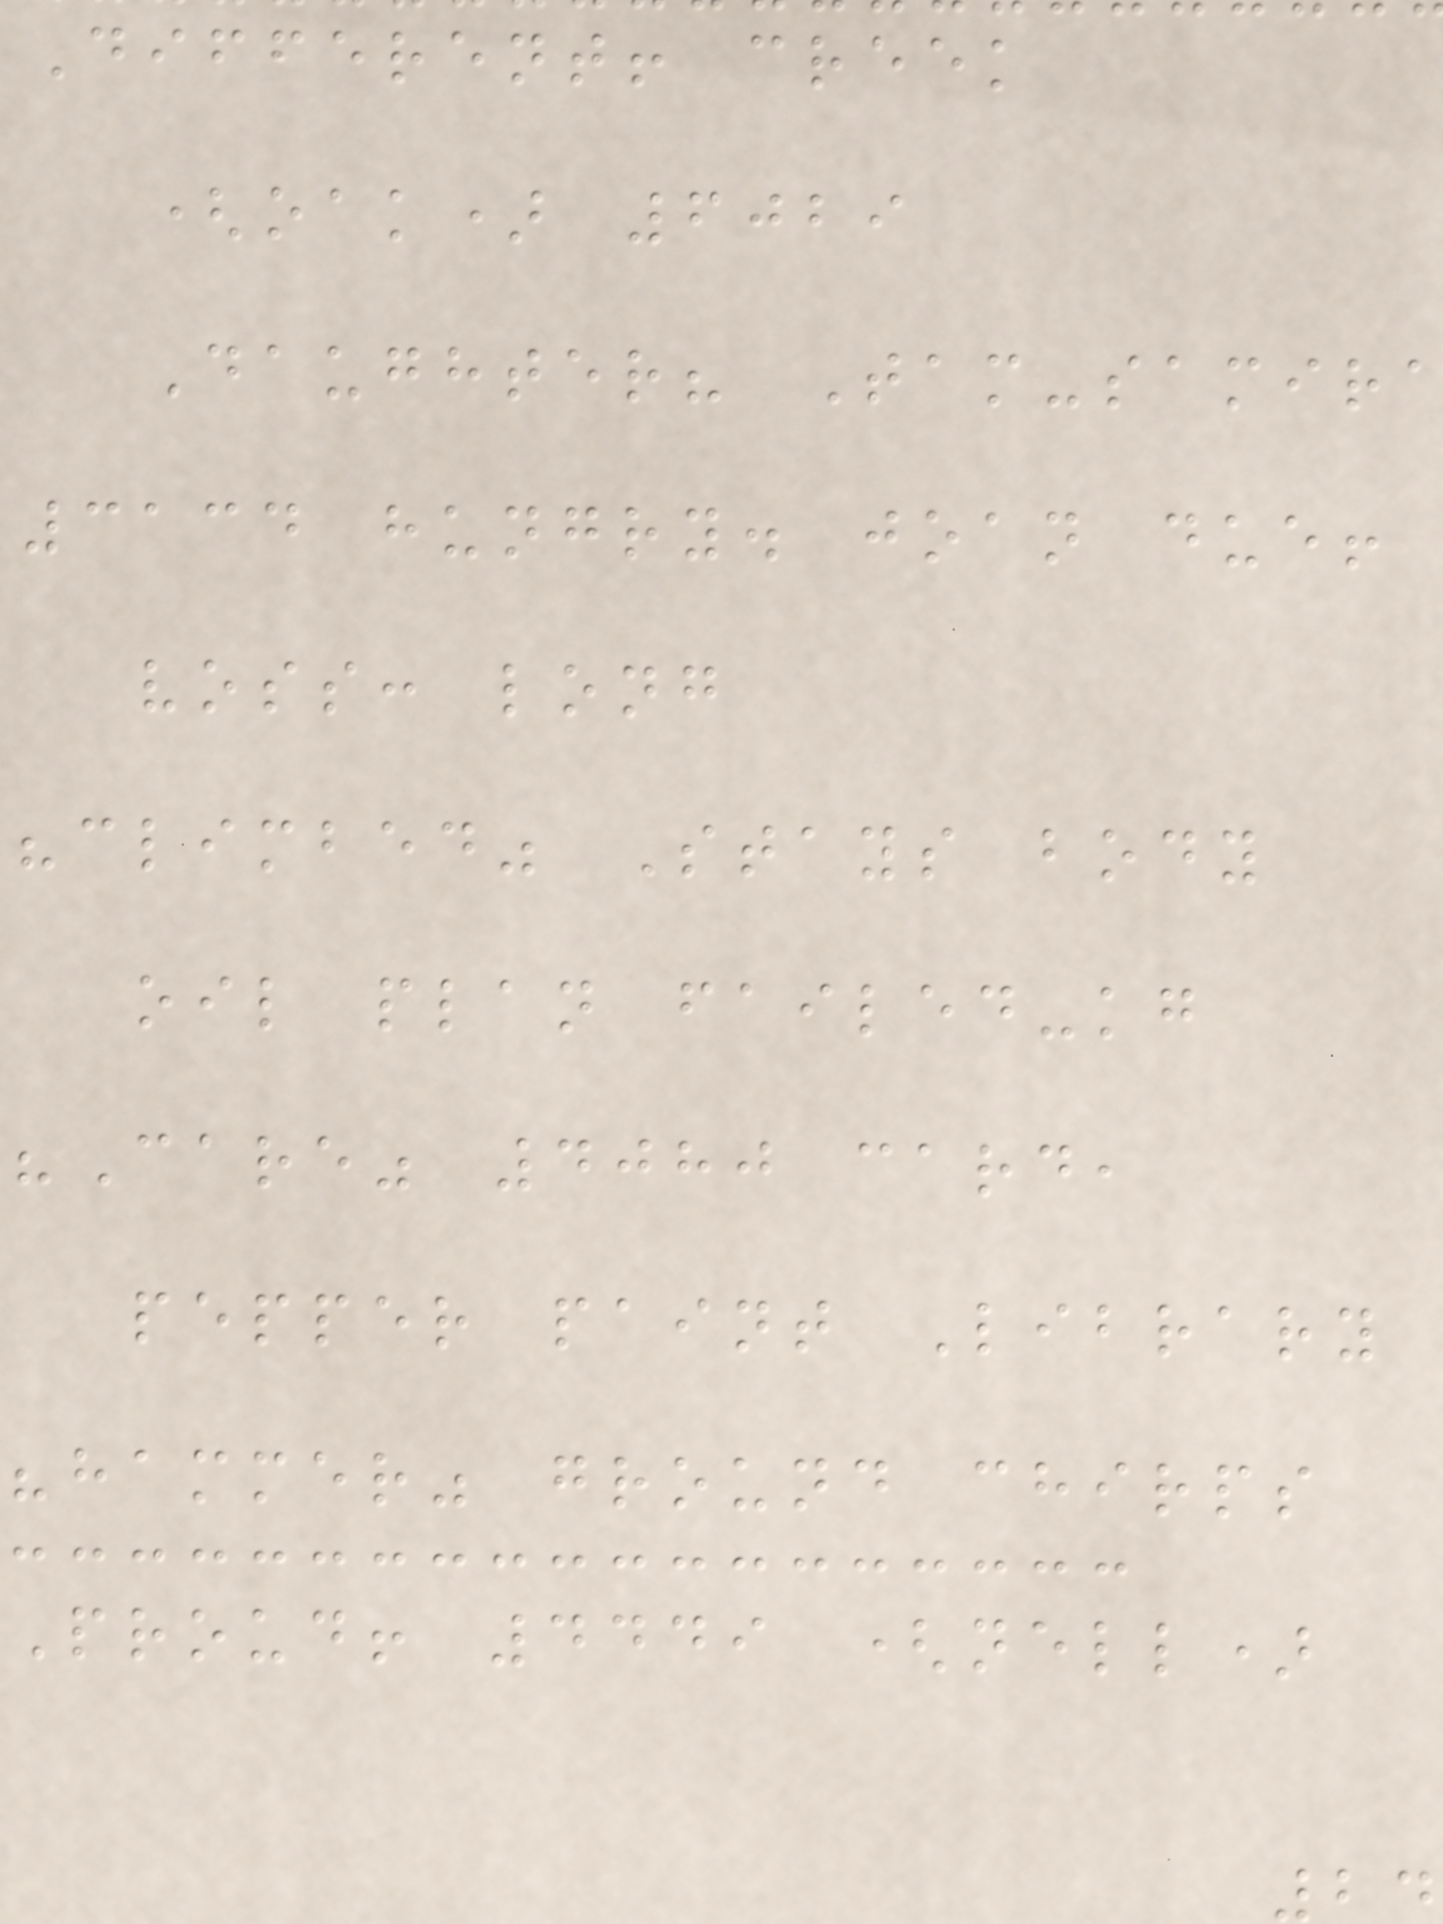Different! creek
(oak) 6029
Daughter? Tam-samira
3134 hungry. joan due!
voss: long
"climbed" Stays body
oil plan failed-kg
"Care" 4080 card,
pepper paint Library
"hammer" ground chirps
Proud! 4449 (nell)
